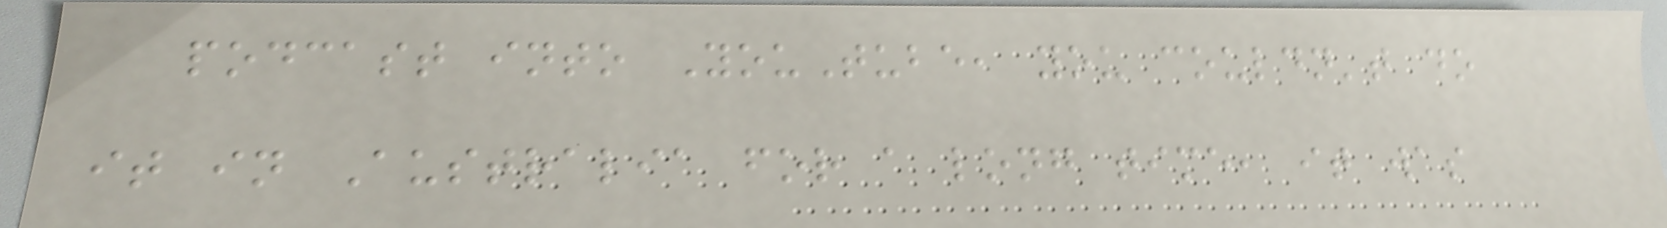podcast into YouTube, you couldn't do
it in Australia for a long time, it was
